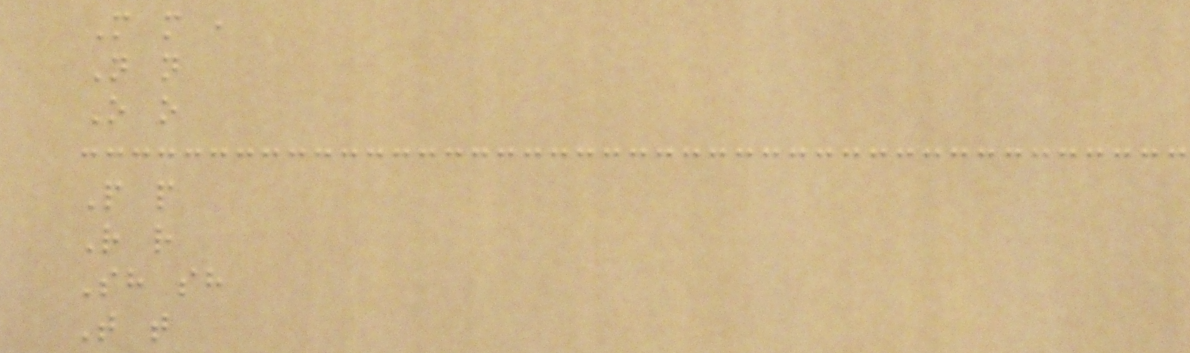M m ,
N n
O o
P p
R r
Sh sh
T t
